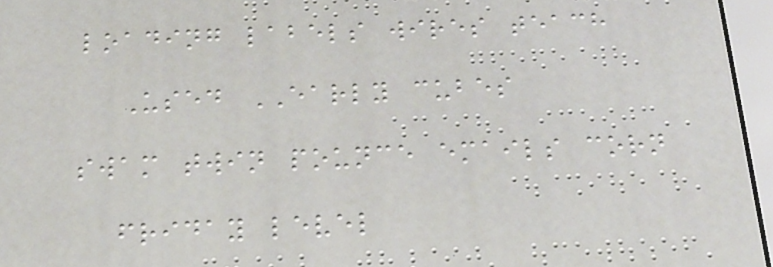loading labels wires teach
Used EARLY cubes
swam twin pounce emails corn
friday level
